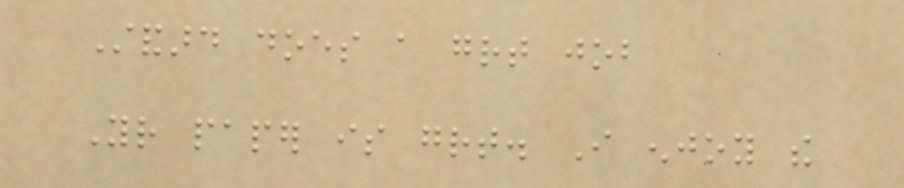Standard does a great job
Your paper is great. I enjoy the
